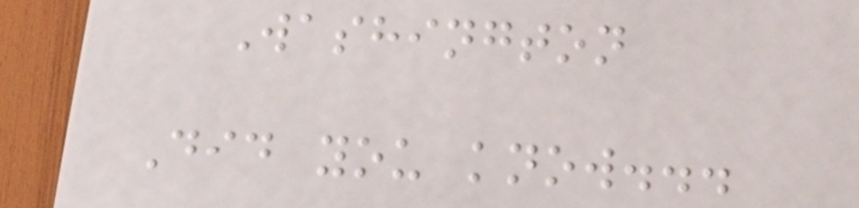Washington
Did you know...
